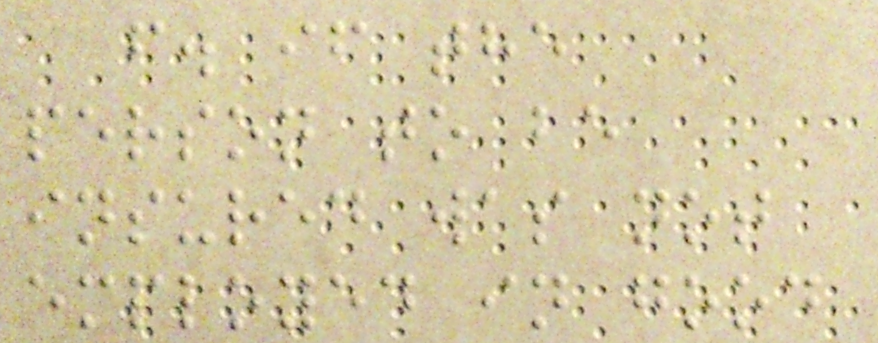f. if the
person to be
insured was not
employed in good
